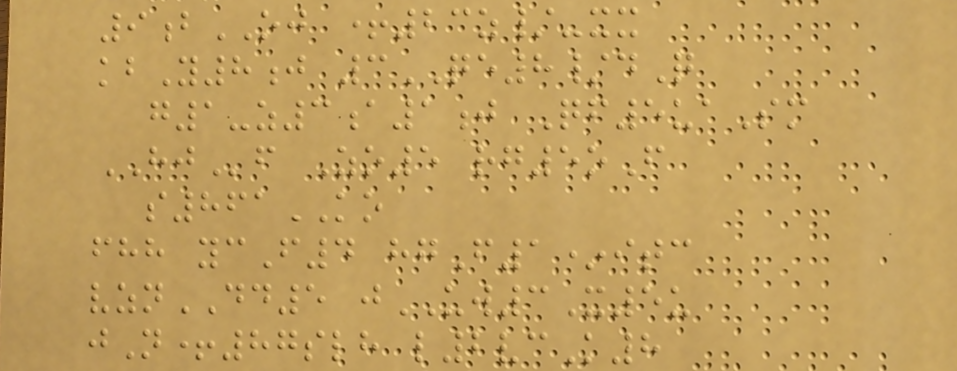9bOJ +23z/-xx
kbY8j 3QE8/dQ
g1-z3a1j Qf5uaSm
HJf Zo5 rg5oF
s861KO
fhh ycF4 hgF1*itc
vznDD5 jUW3X5u
jN+87slh l2vcK8
